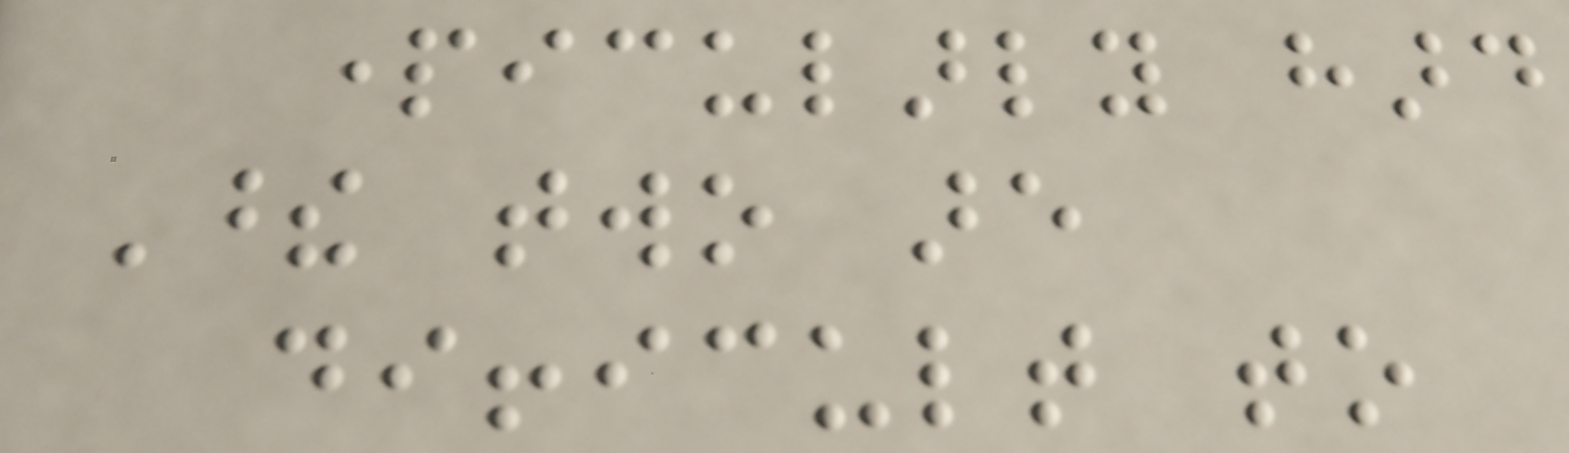particularly hard
These two are
difficult to
